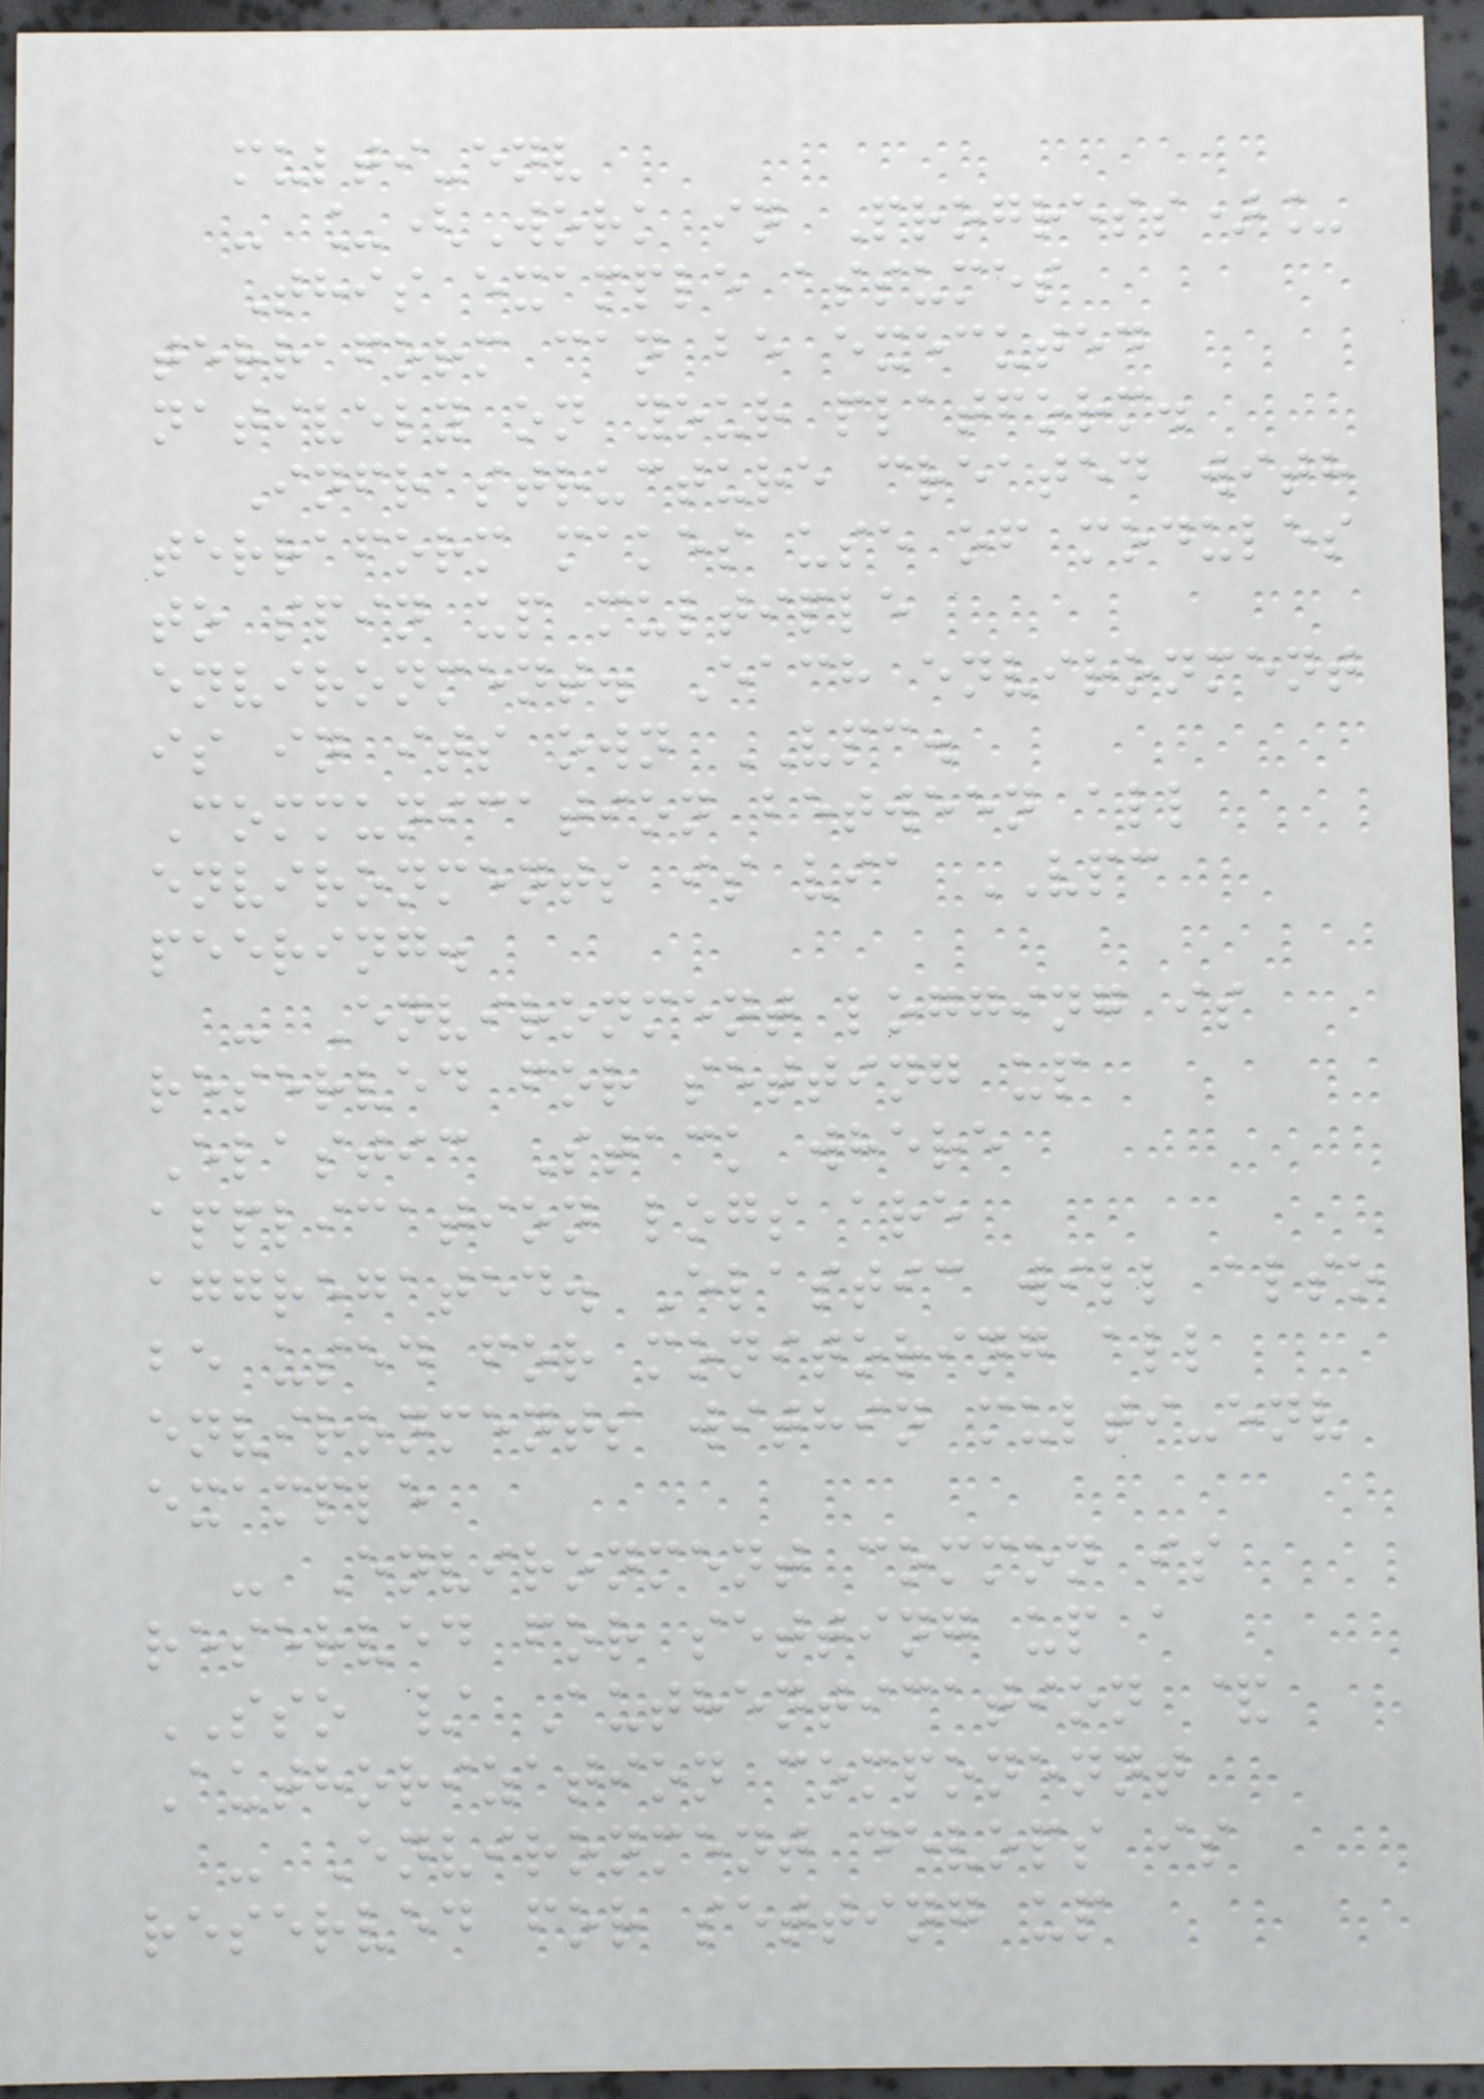multi-env
- _(Work in Progress)_
This example assumes
terraform can be executed
natively on your platform.
Infrastructure created with
terraform makes use of modules
to spin up multiple
environment. Each environment
is in its own VPC.
Communication between all
environments is via VPC
peering.
- Environment logging is
reserved for setting up
Elastic Stack where
application logs are
aggregated. Elastic will also
be used for monitoring all
environments within multi-env
example
- Environment common is
reserved for setting up a
SSO / Authentication &
Authorization componennt
- Environment devops is
reserved for setting up
